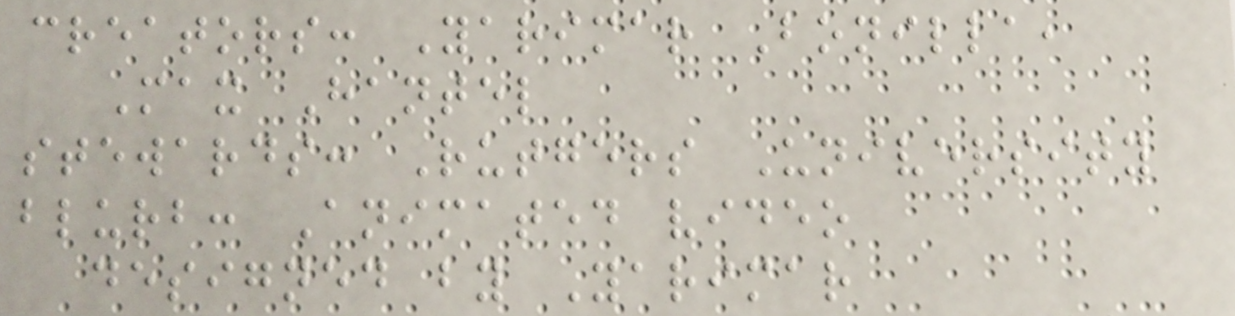creators: Yarimar Bonilla,
Max Hantel
stewards: Rutgers University
blurb: Animated video
designed by Yarimar
